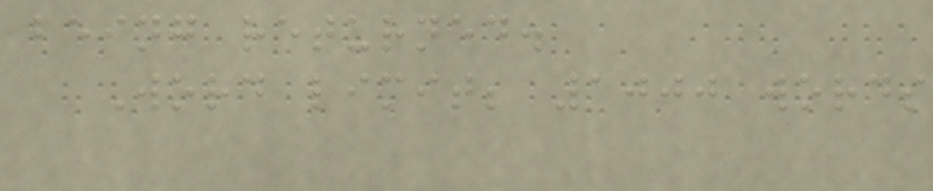being returned.
Word limit; 1000 words
